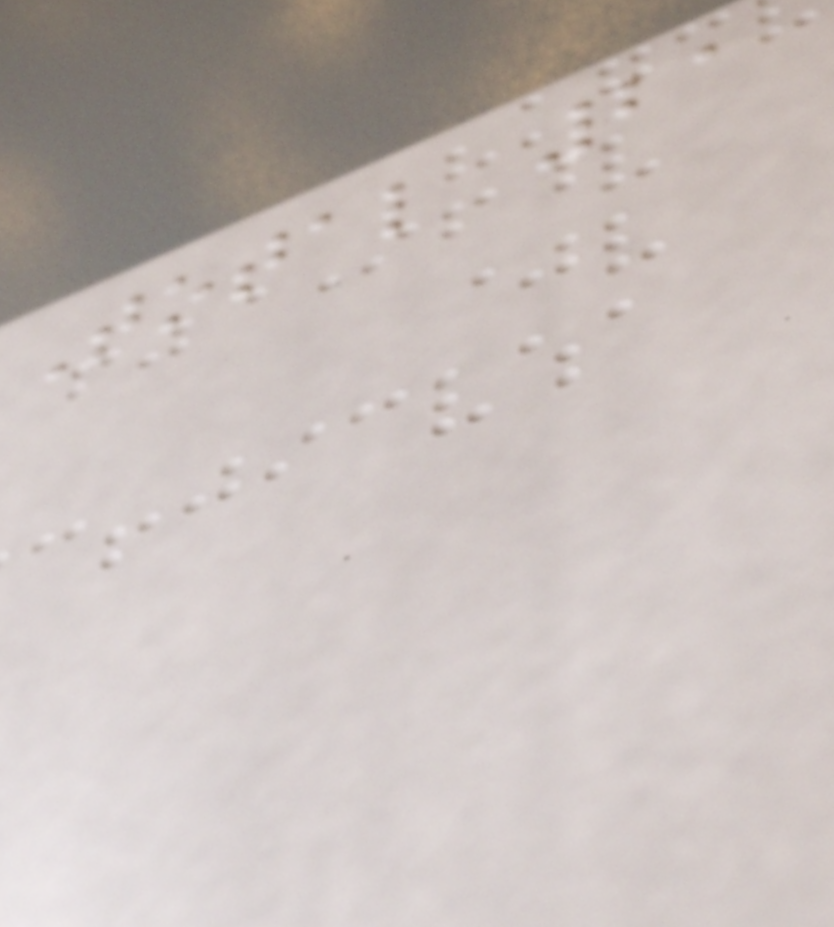Total 21
